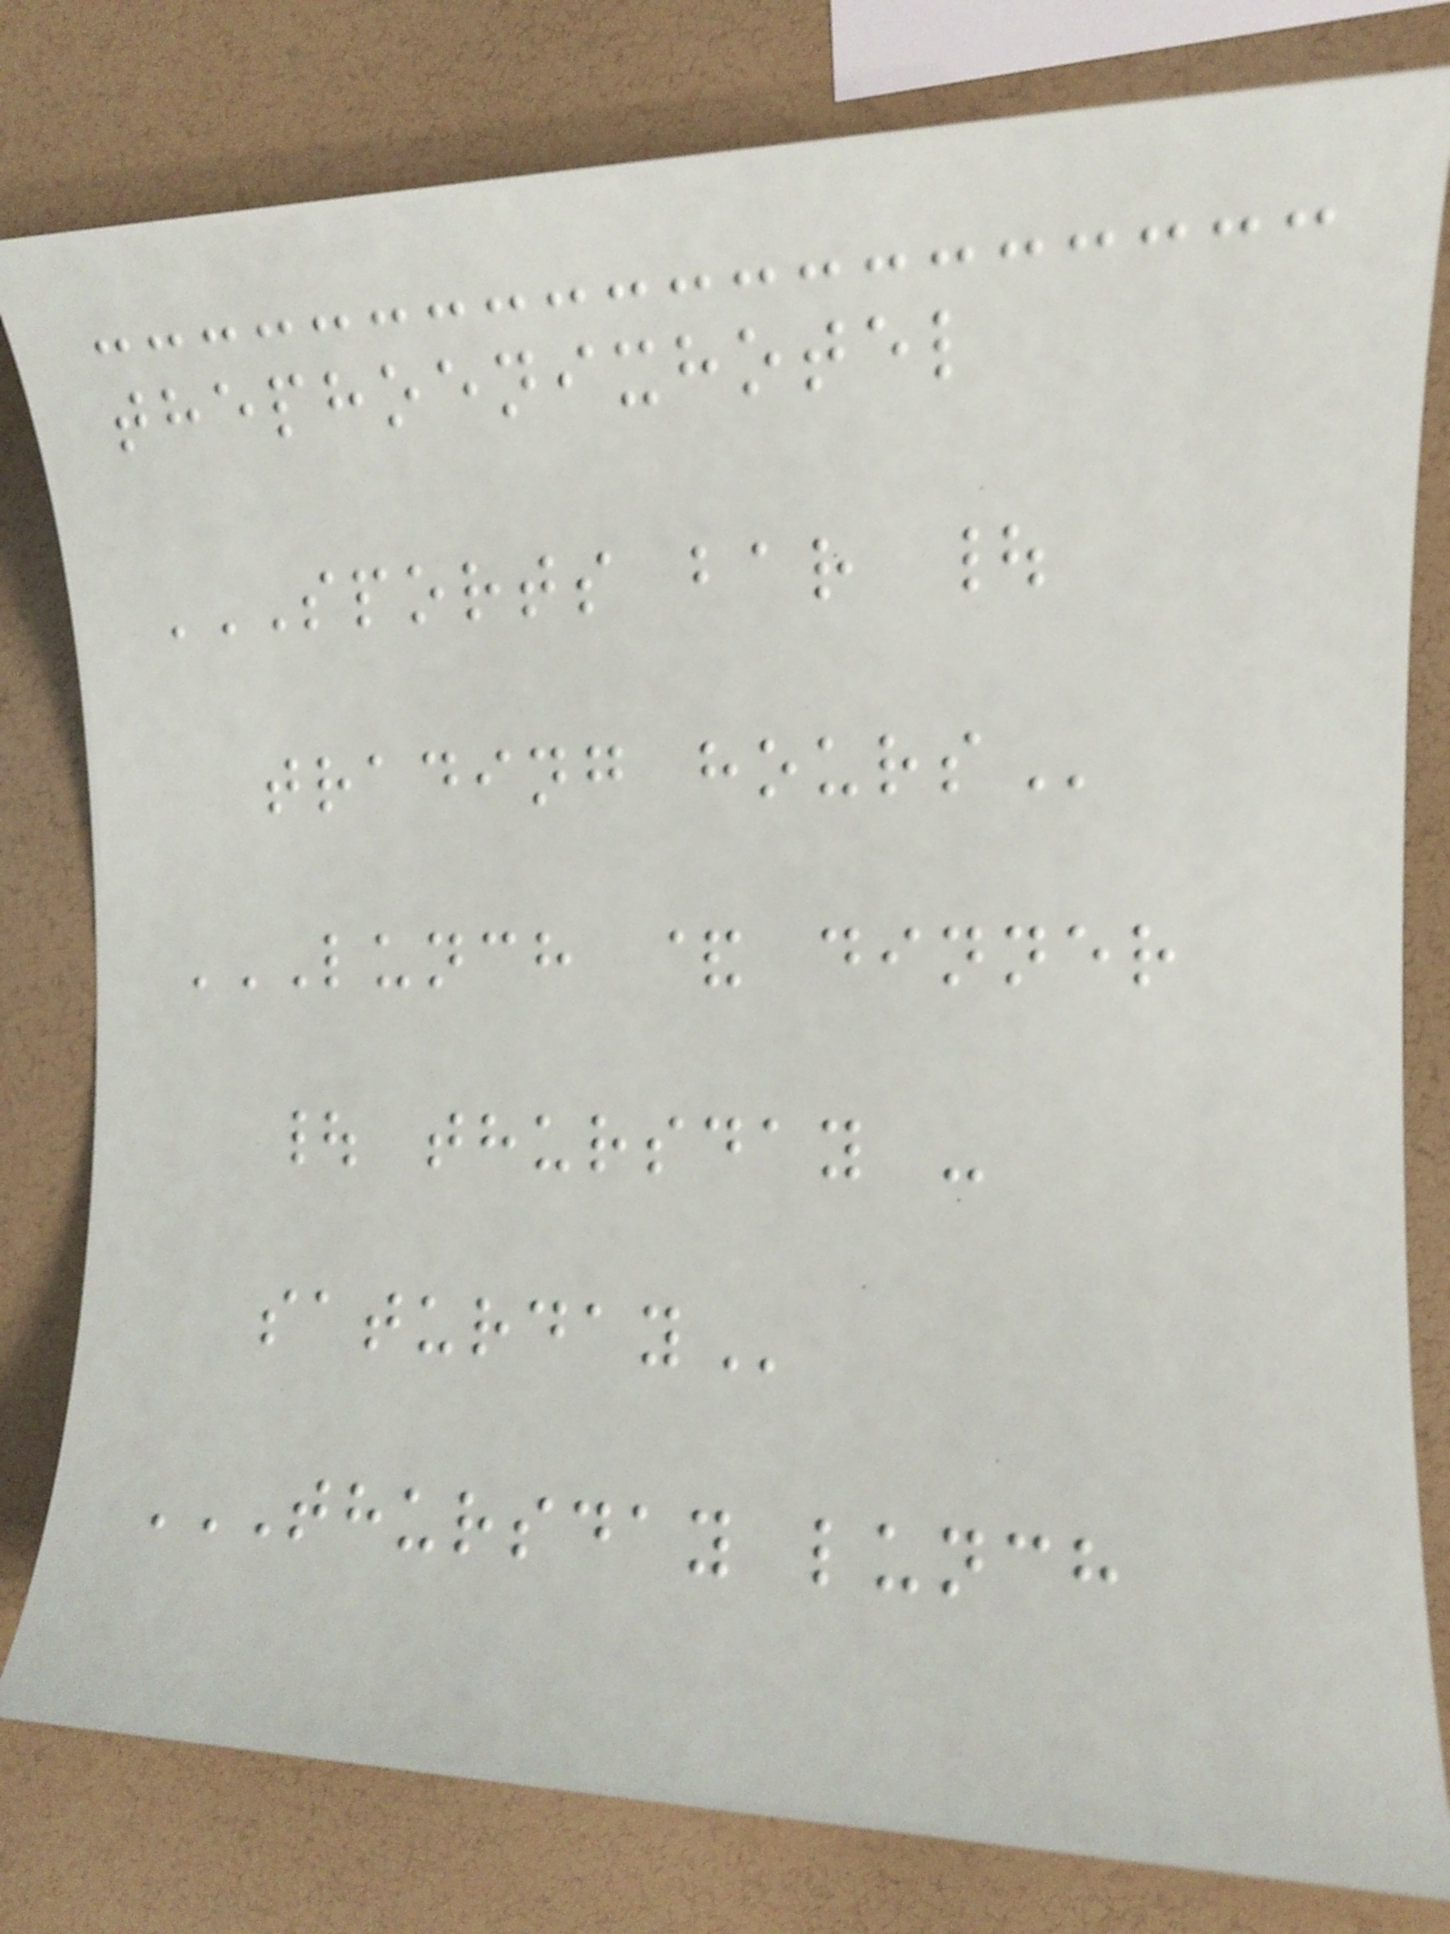thephoenixhotel
SPORTS BAR |
TRADING HOURS
LUNCH & DINNER
| THURSDAY -
SATURDAY
THURSDAY LUNCH
